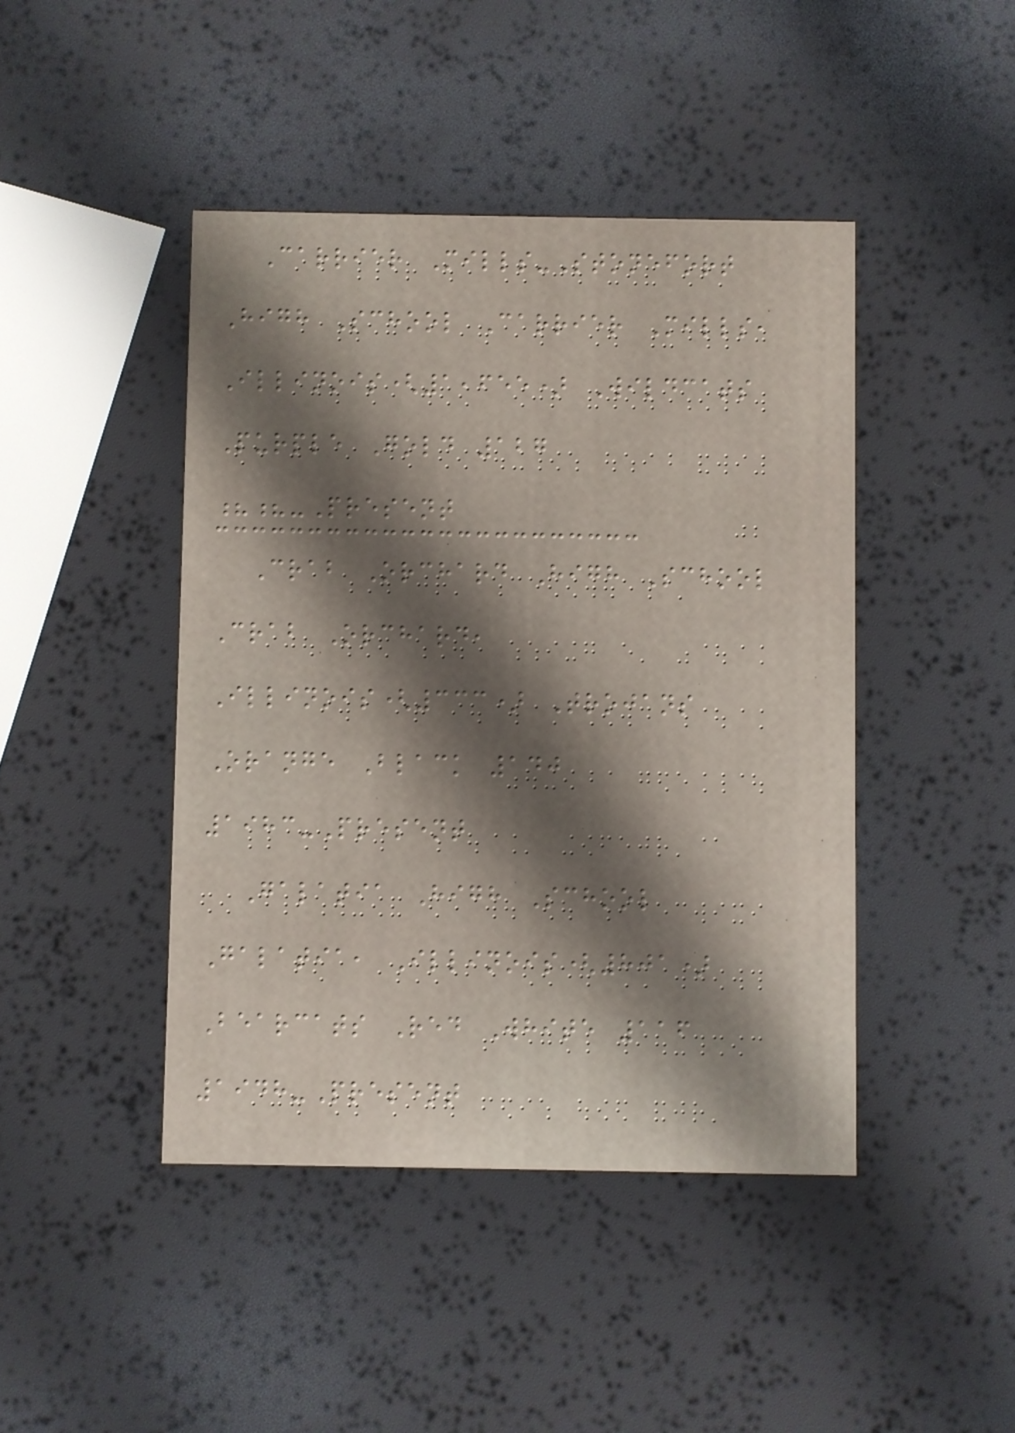Carrier Mills-Stonefort
High School Carrier Mills,
Illinois(1,655) Wildcats
Purple Gold 127
??-Present
Crab Orchard High School
Crab Orchard,
Illinois(333) Trojans
Orange Black 140
1983-Present
Galatia High School
Galatia, Illinois(801)
Bearcats Red White 116
1948-Present
